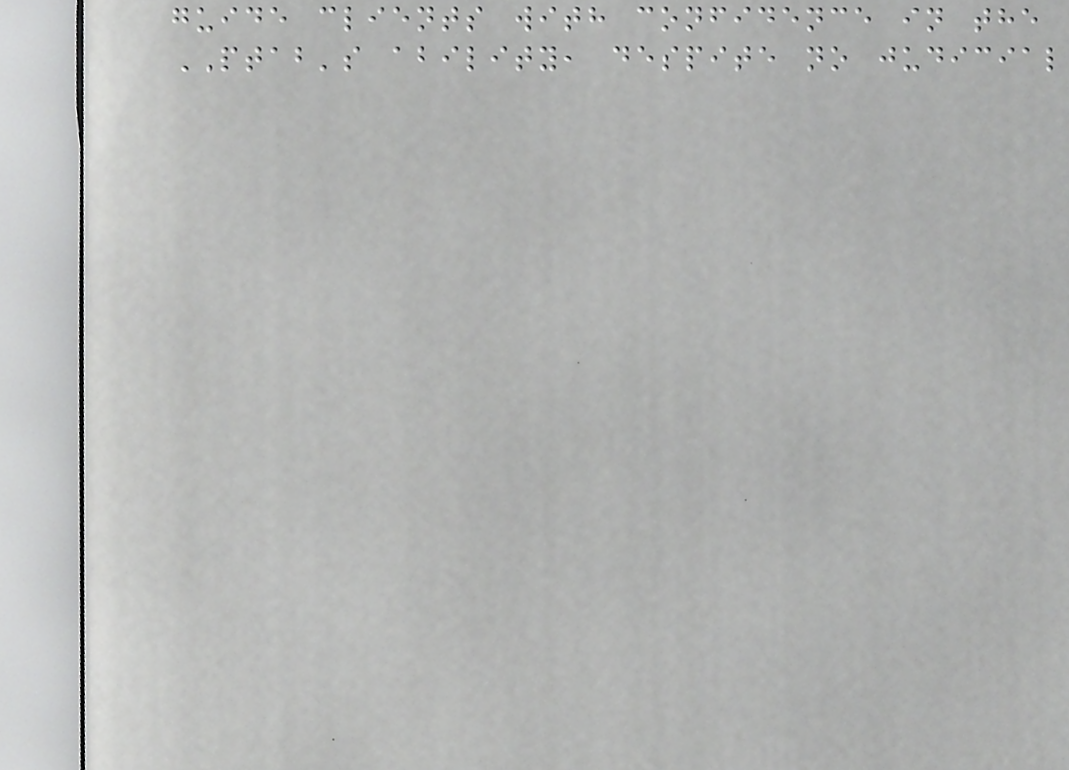guide clients with confidence in the
PTAB's ability, despite no judicial
